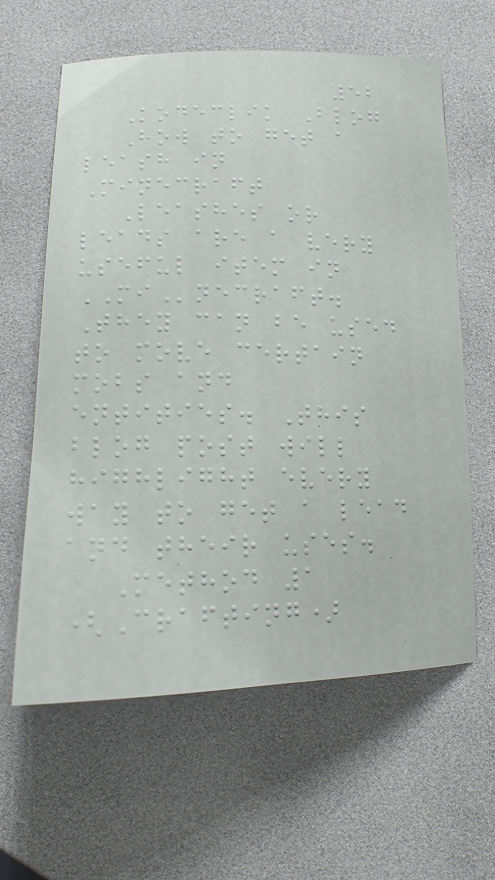52
Kodeclik Blog
How to get a
leash in
Minecraft
Leashes or
leads are a very
useful item in
MInecraft.
They can be used
to move certain
mobs and
entities. This
blog post will
highlight every
way to get a lead
and their uses.
Method 1
(Crafting)
